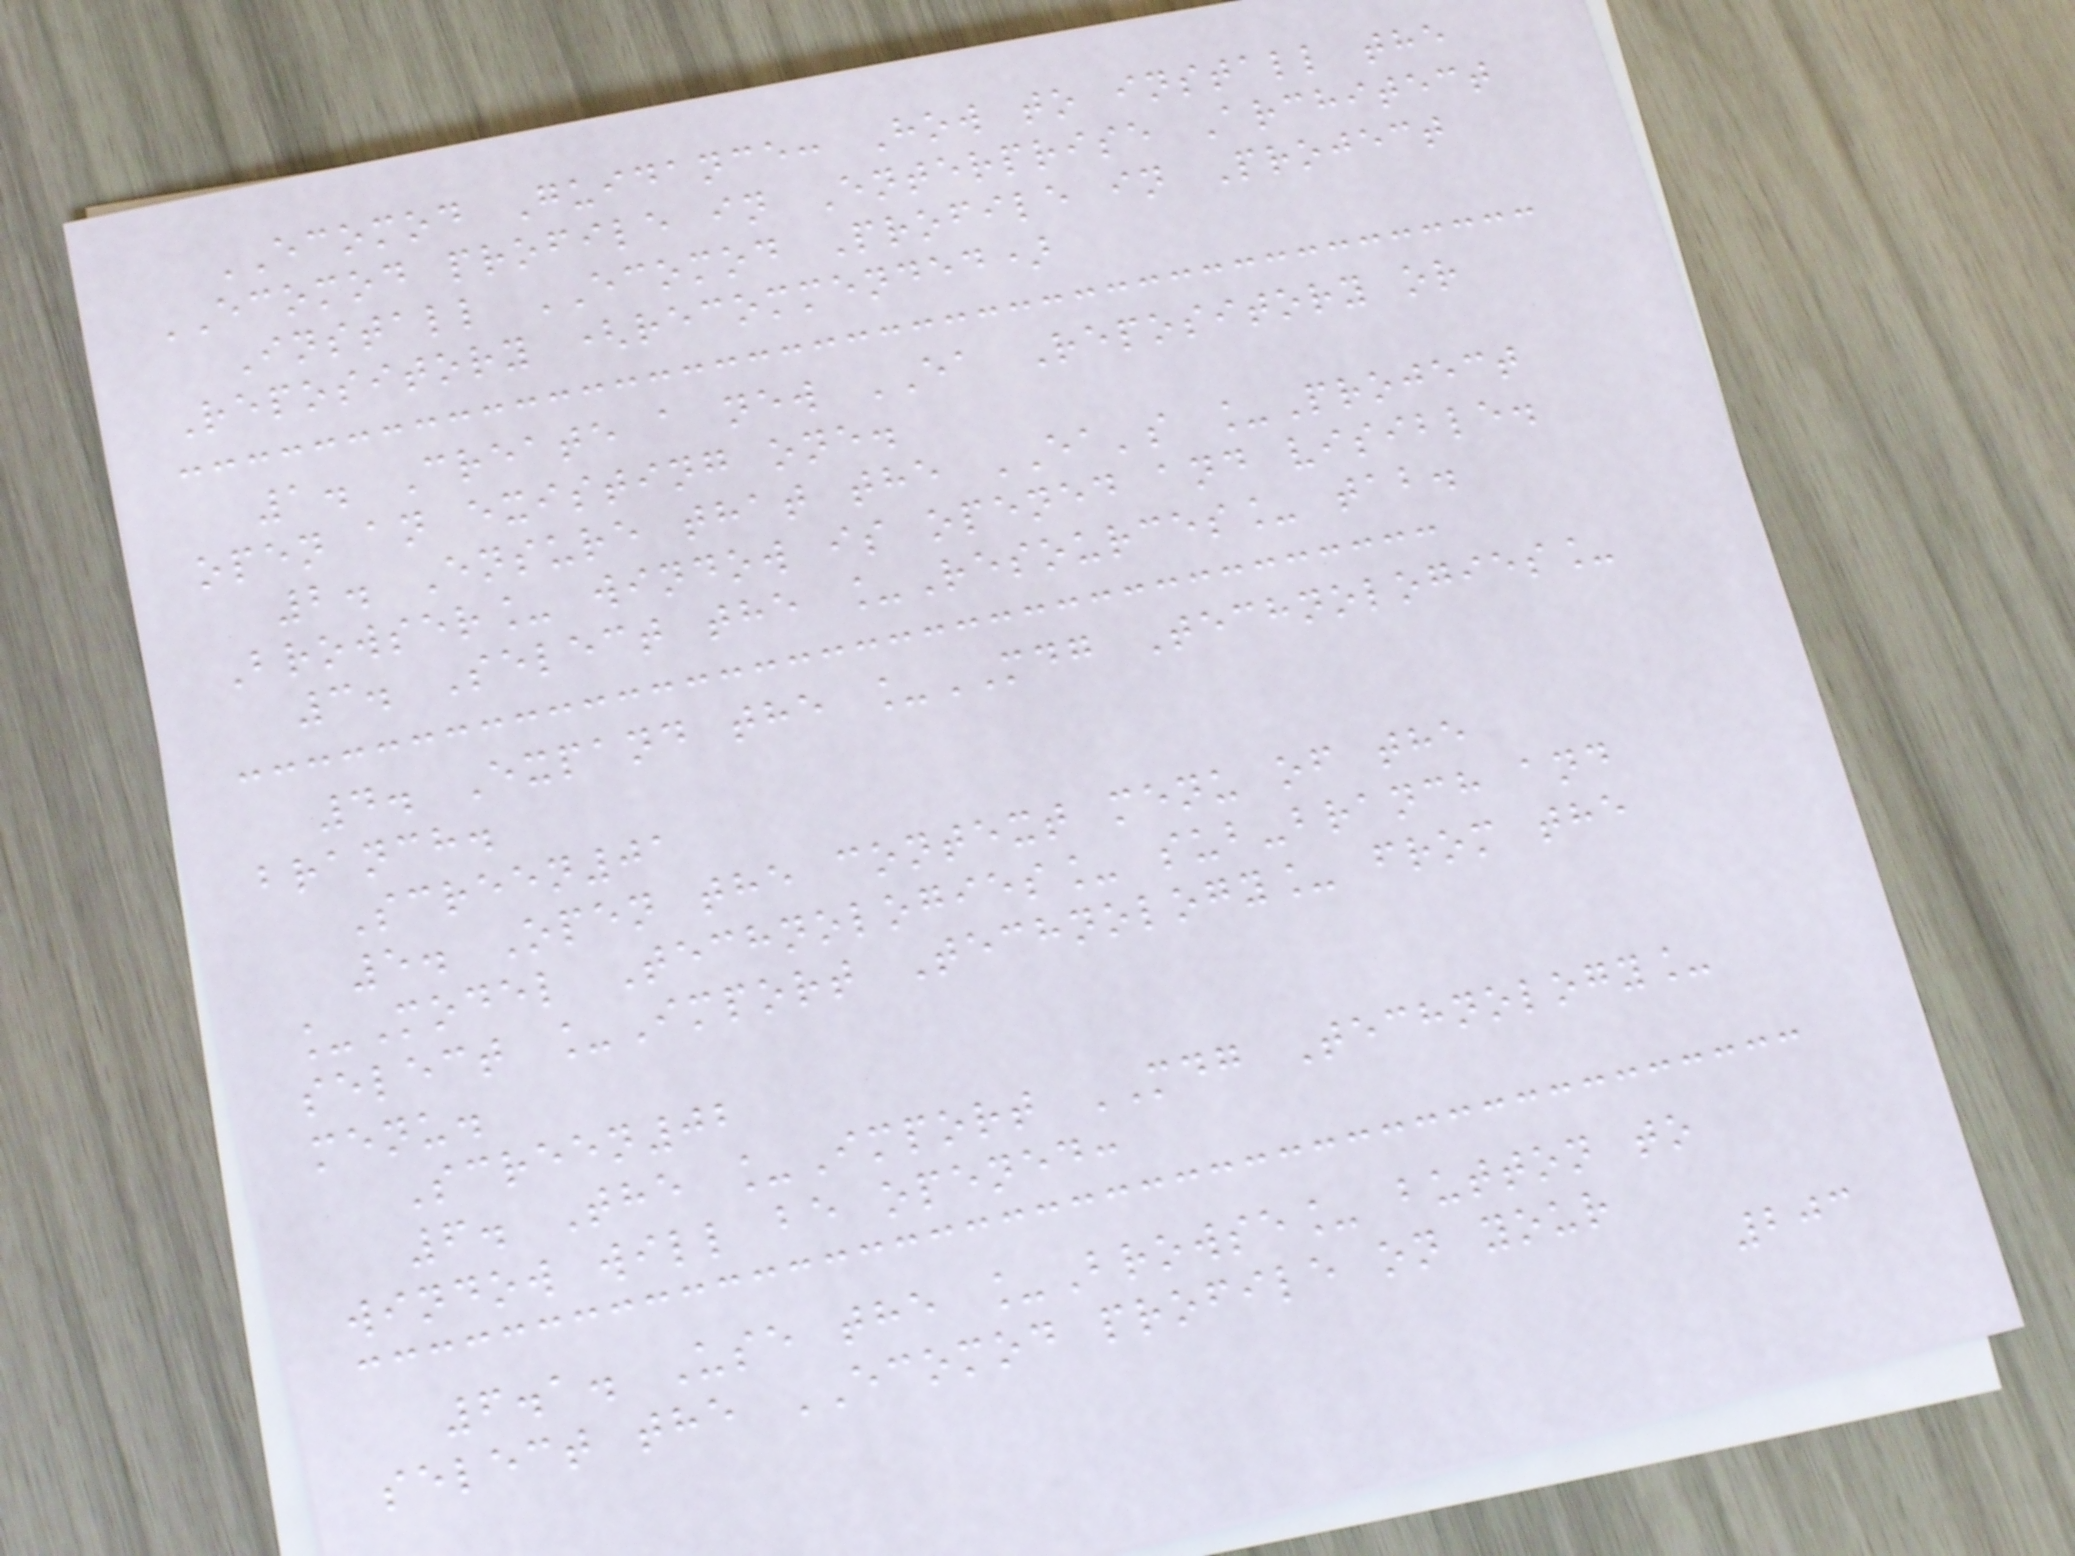ECOMOD Guidance: How to install the
ECOMOD profile in Enterprise Architect
Install ECOMOD Profile in Project
Repository (recommended)
1. Create a new EA Repository or
open an existing one.
2. Ensure that the EA's _Project
Browser_ window is opened and visible.
3. Select the _Resources_ tab.
4. Expand the _MDG Technologies_
branch.
Screen01
5. Open the context menu of the
_Model Technologies_ sub-branch and
select _Import Technology_ from the
menu.
Screen02
6. The _Import MDG Technology_
window will be opened:
6.1. Use the _Browse_ button to
select the ECOMOD profile on your
203
